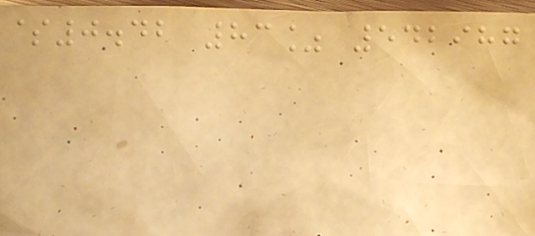$0.42 83% 542987
